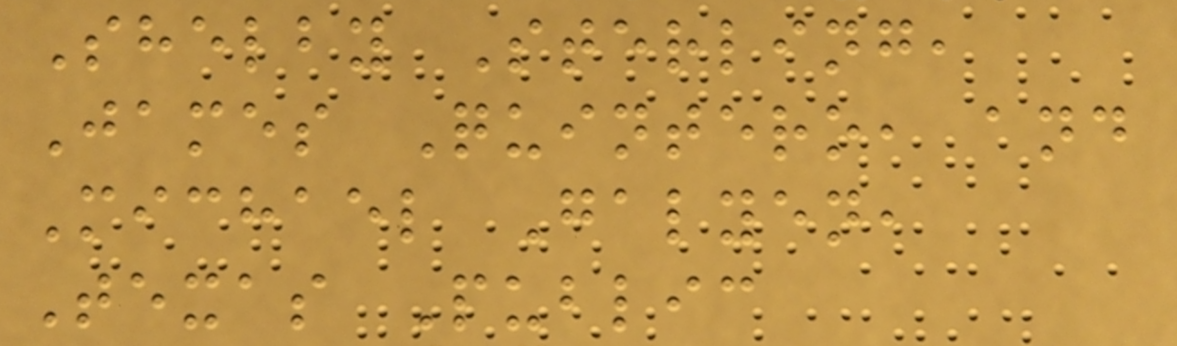Shelby Sterling,
James Quintero, and
Michael Galyen,
Texas Public
